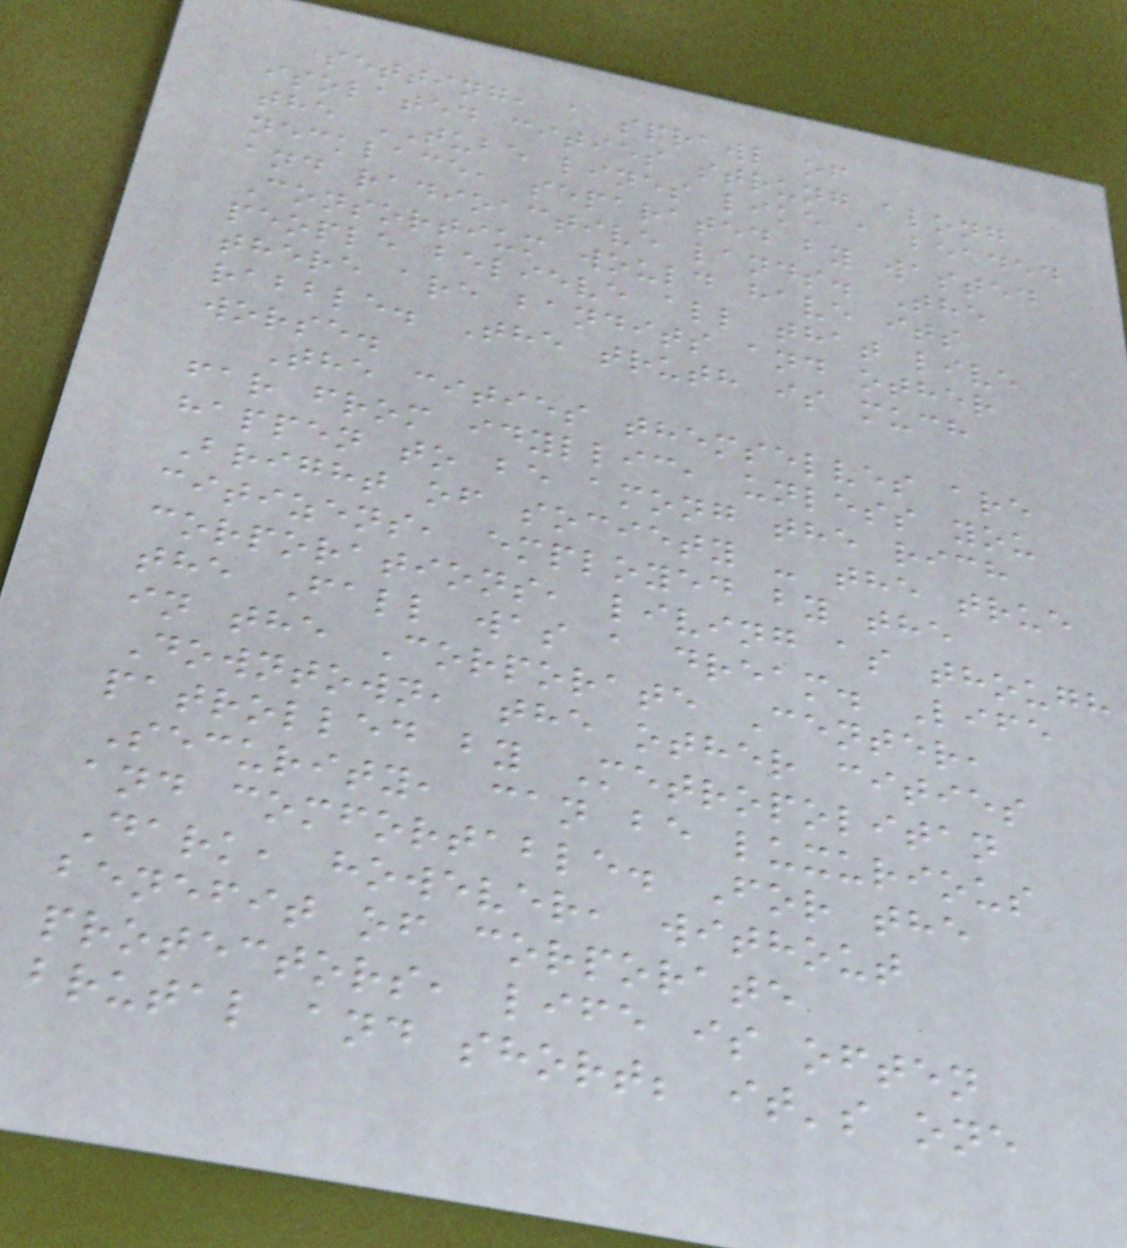setting, a sprawl of
isolated cities strung along
the TUBE lines like a beaded
necklace, separated by wasted
and radioactive lands. The
Consortium would have its
people believe all that live
there are bandits and other
rabble. The truth is much
worse.
The cities themselves are
far from idyllic, unless you
happen to be among the rich
Bright of society - the true
citizens, employed by the
corporations, living as though
the Fall was a dream. Life
in the Corporate Center,
Downtown, the other cities
patrolled by Metropolitan
Security, can be luxurious
and comfortable. For the
Dark, however, without
benefit of corporate
protectors, life is often
brutal and short; it's one
